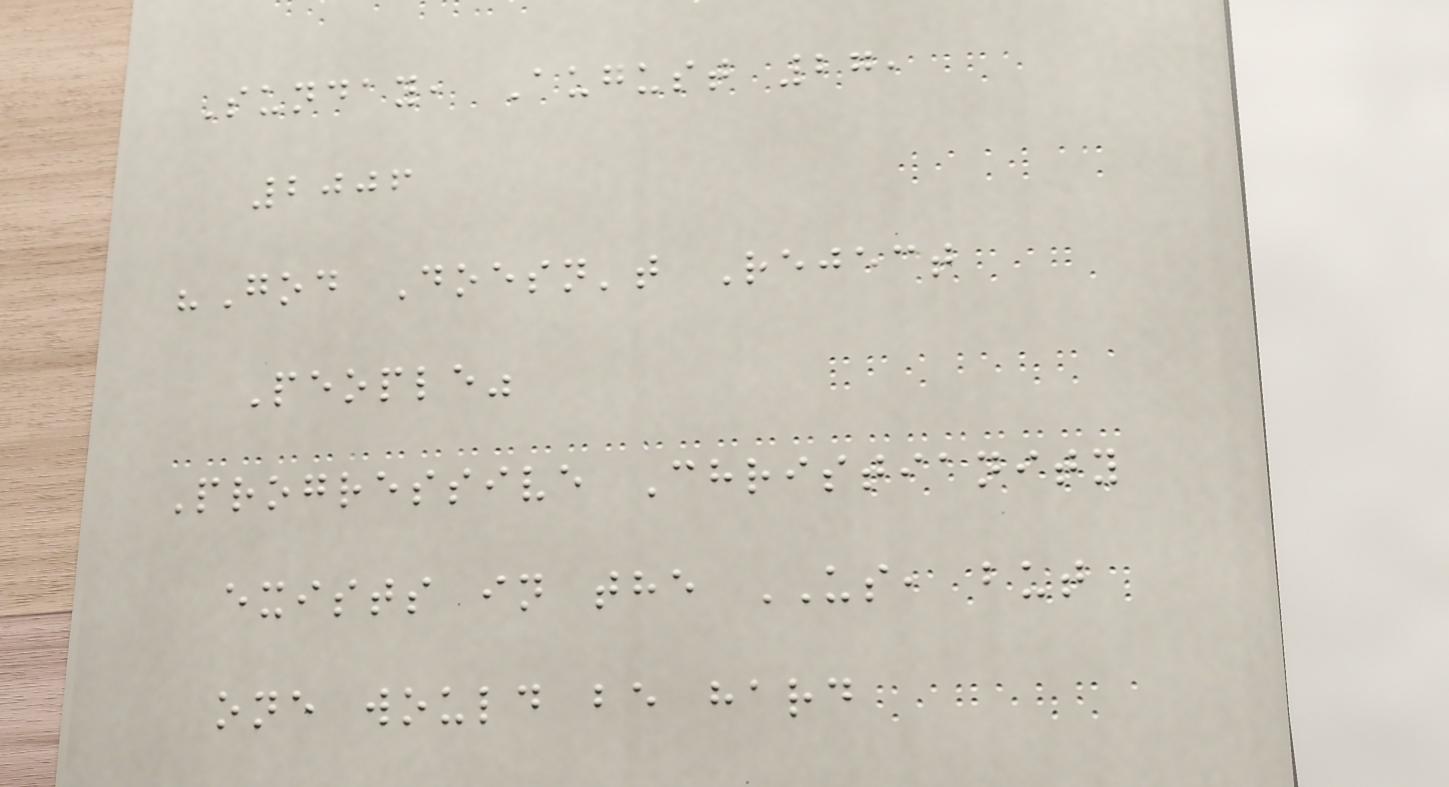Sunday, August 27,
2006
"God Doesn't Reject
People"
Progressive Christianity
exists in the US, but
one would be hard
